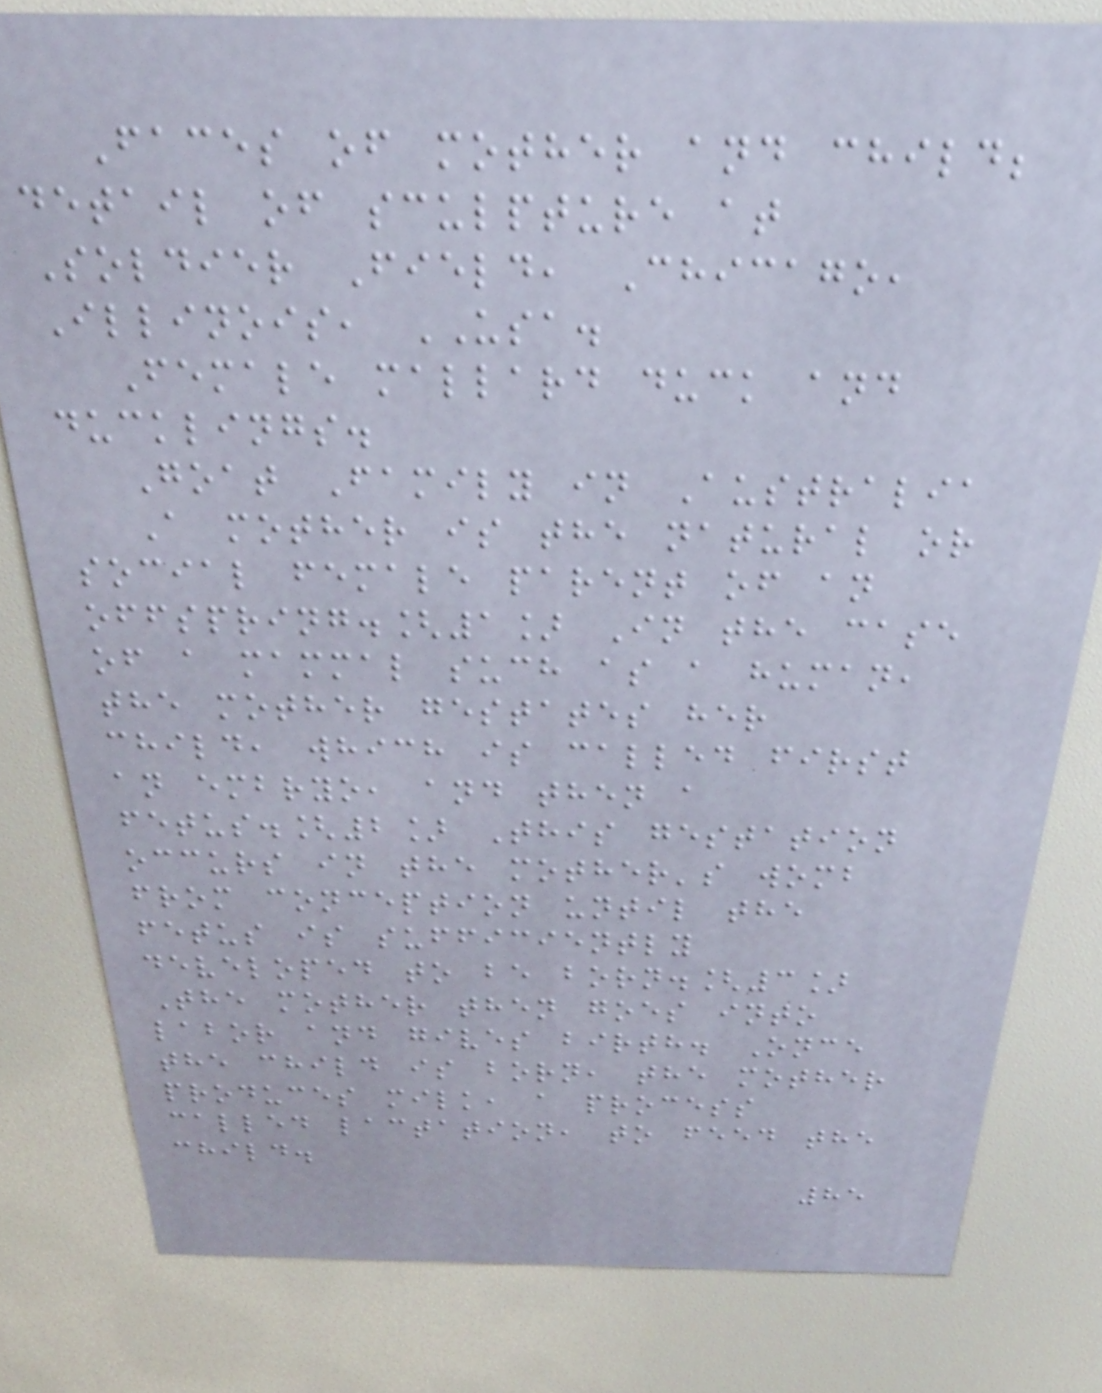Faces of mother and child;
detail of sculpture at
Soldier Field, Chicago,
Illinois, USA.
Female mallard duck and
ducklings.
Goat Family in Australia
A mother is the natural or
social female parent of an
offspring.[1] In the case
of a mammal such as a human,
the mother gestates her
child, which is called first
an embryo, and then a
fetus.[2] This gestation
occurs in the mother's womb
from conception until the
fetus is sufficiently
developed to be born.[3]
The mother then goes into
labor and gives birth. Once
the child is born, the mother
produces milk, a process
called lactation, to feed the
child.
85
